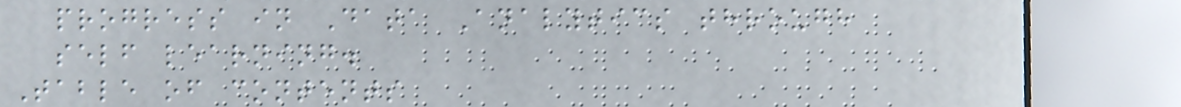progress in Data Analytics through
self learning.
Table of contents
